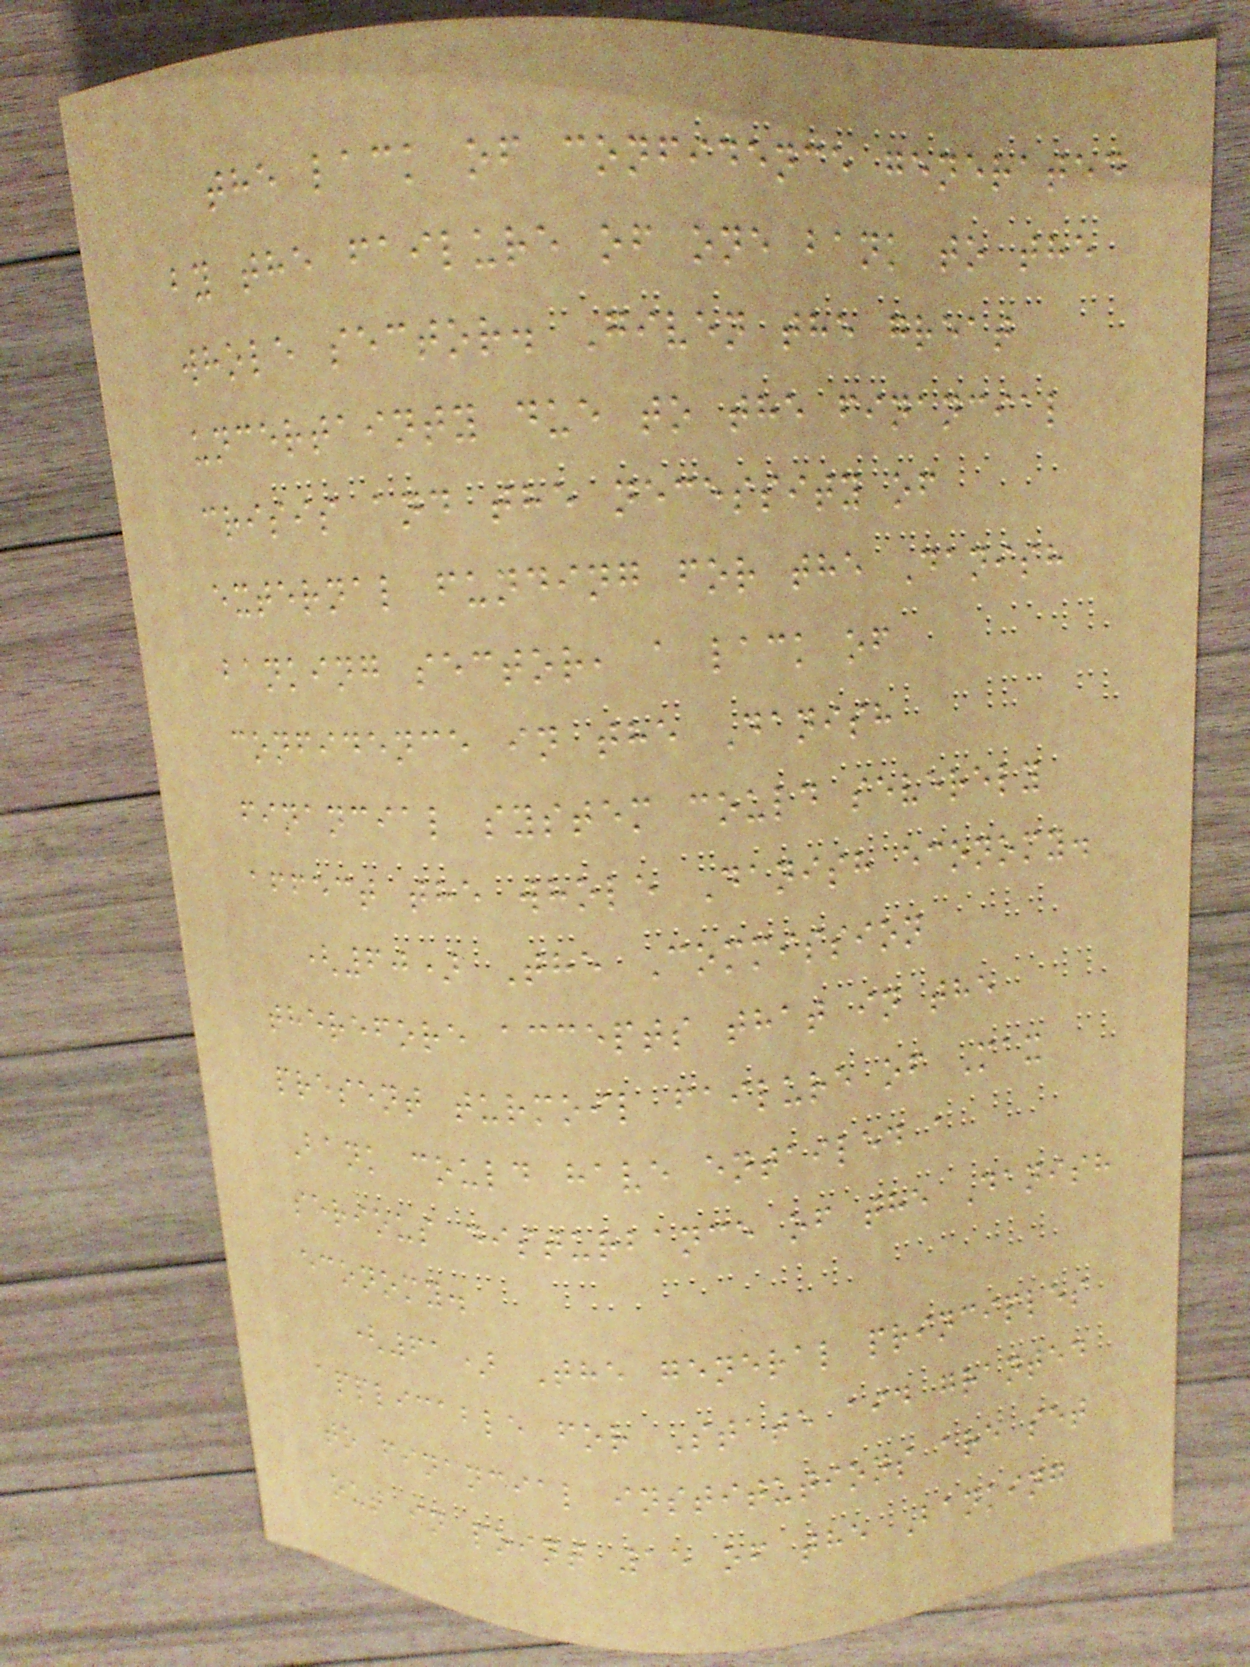the lack of confidence generated
by the failure of one bank to the
whole sector. Given the great
uncertainty due to the financial
crisis and the necessity of
external funding for the Danish
banking sector, a lack of
confidence in the Danish
financial system could severely
affect the whole Danish economy.
(60) The Commission
therefore accepts that in the
present turmoil failure of Max
Bank could have entailed a
serious disturbance of the Danish
economy.
(61) The general principles
applicable for State aid granted
to financial institutions are set
out in point 15 of the Banking
